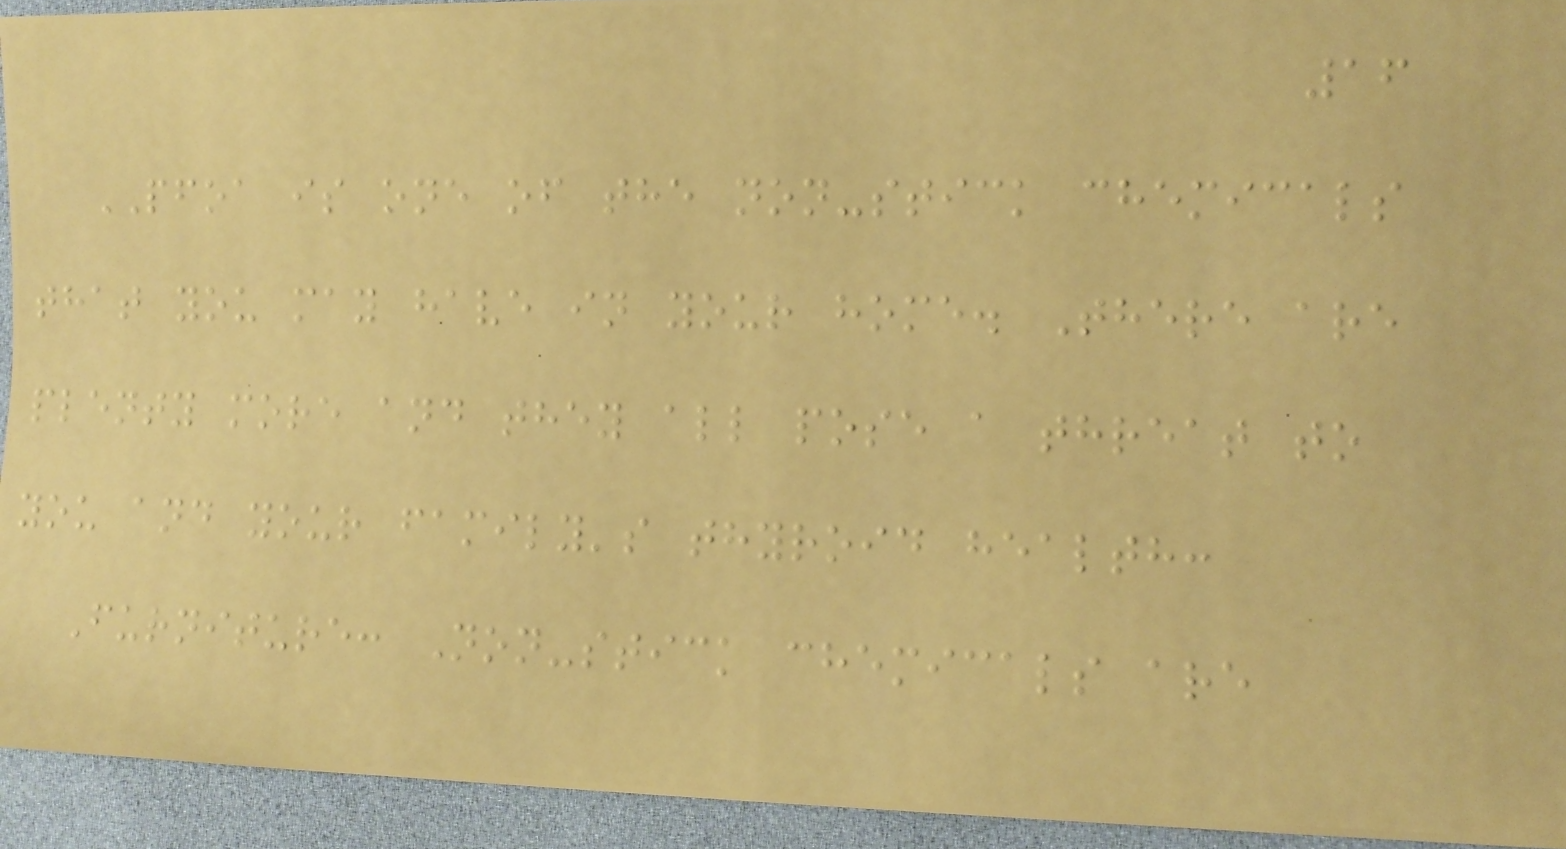16
PFOA is one of the non-stick chemicals
that you may have in your home. There are
plenty more and they all pose a threat to
you and your family's thyroid health:
Furniture: Non-stick chemicals are
